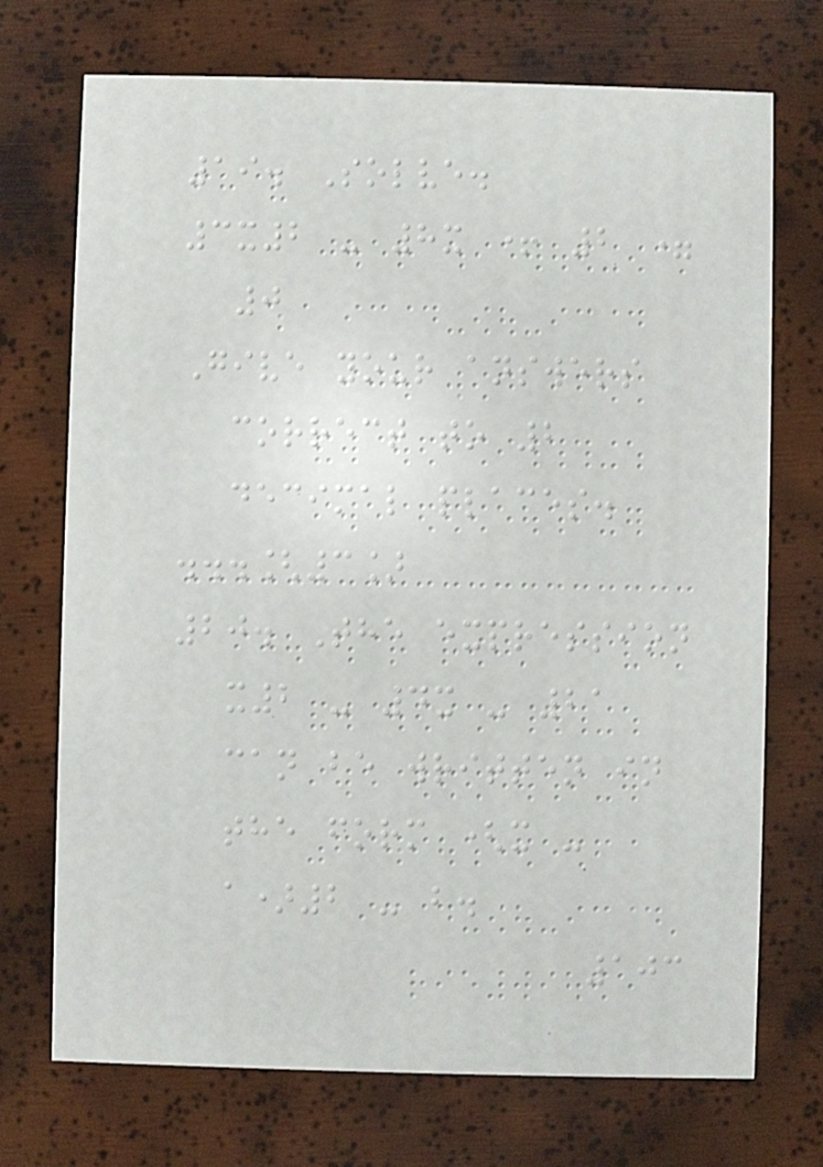19. Solve.
3x2 - 8x + 2 =
0
Give your answers
correct to 2
decimal places.
...[3]
20. The expression
x2 - 4x - 21
can be written in
the form (x -
a)2 - b.
103
